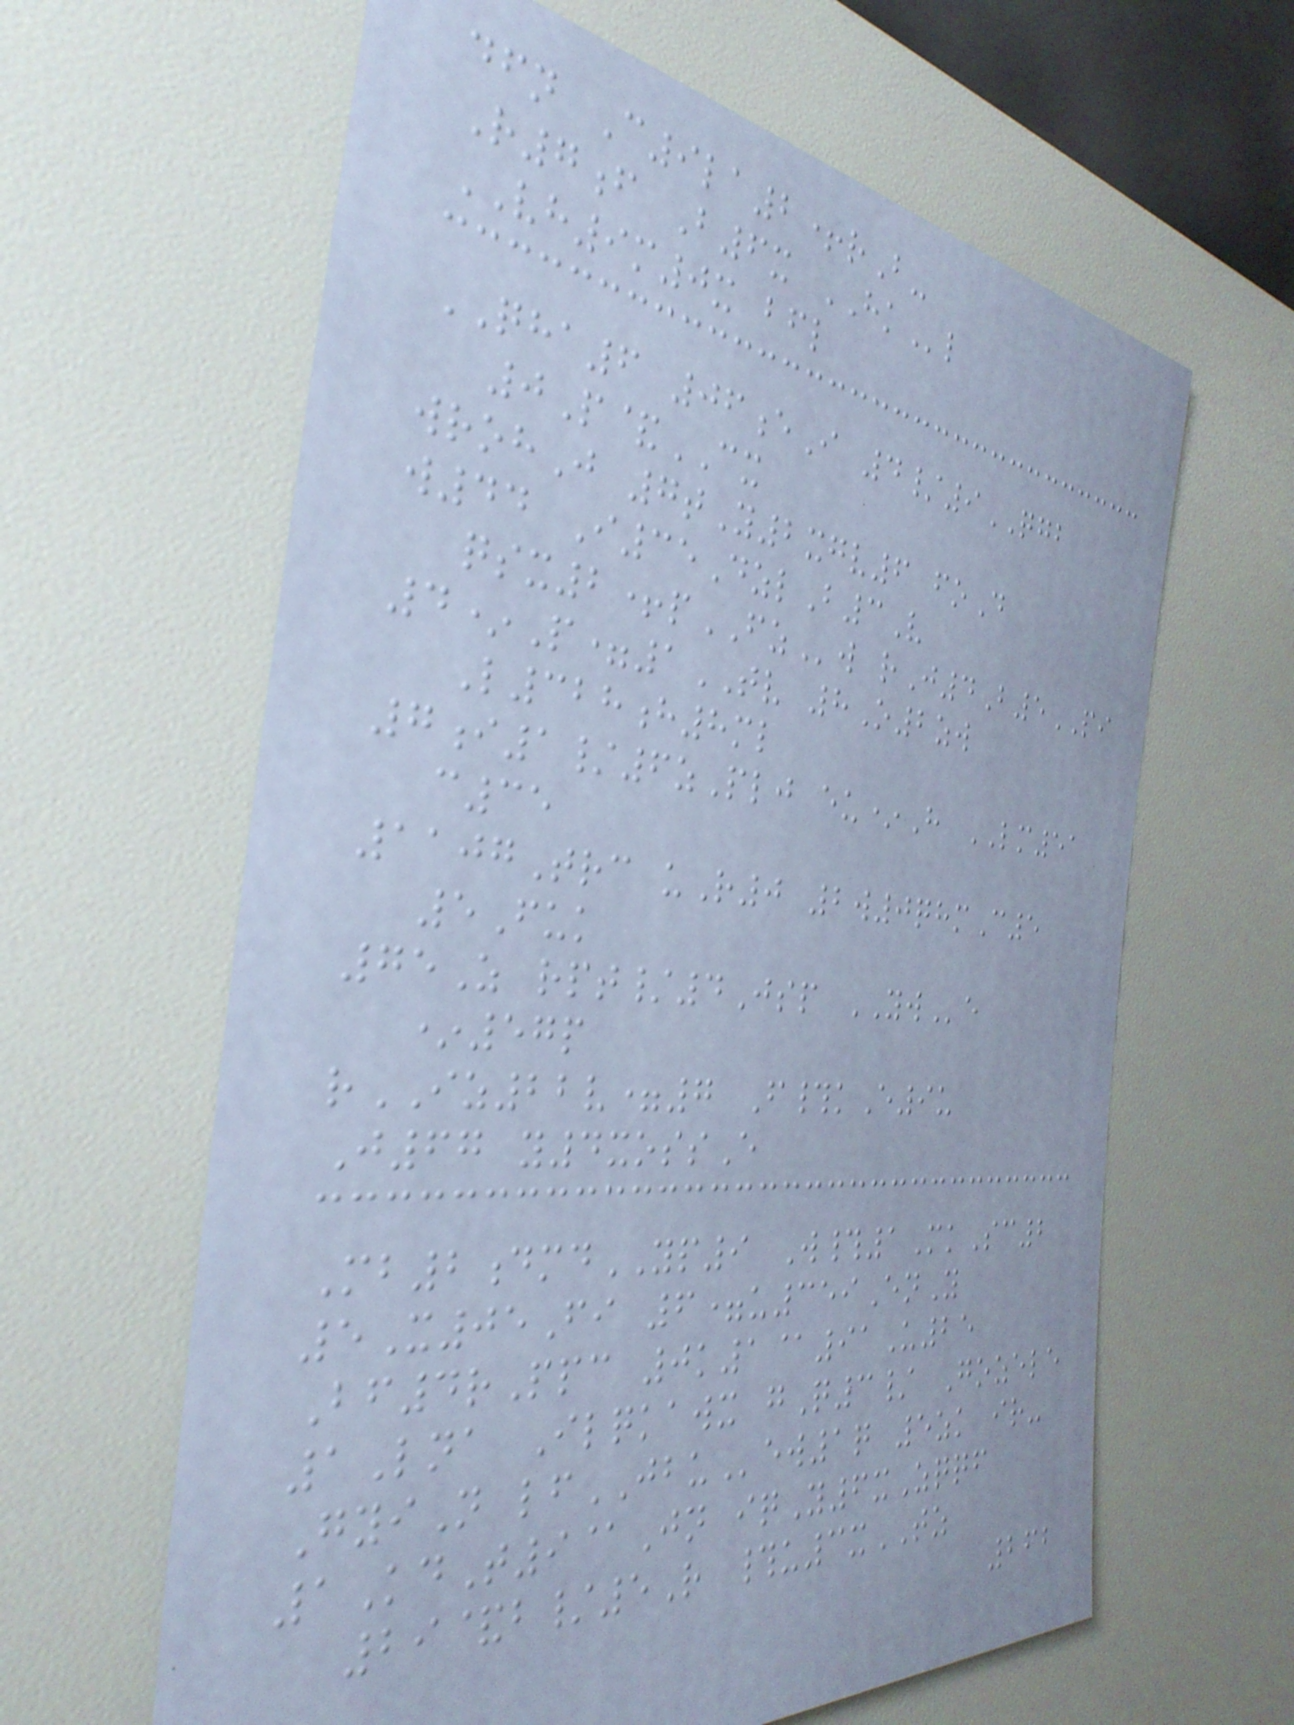dfn C9la2+rB-
R7f B6x HKl
VH9m0x bfl
QHA6 06eI 4/9QGB
0P&CX
wrohJ 7tY2xgv6 foD
w44 I35DzlB3V
qsx2+pFZw rJ4B5PI
4*P=1TV 8O2zw
L328h8ml
7i1/6zPlj eu*H LM51
c35
1107Trc uR0 2w0qhmC5
5Fuk
75Z rpt/4Jsp YWe
*57p
rIZ22v=7 F#kE9u
J67 y4xossE
Mb2dmdYP9 W#1MkSc2
5X05Fi 6=u359EnY
Bf4rPpc 0k1@91U25
1Lna Ilqkawx gQ3/ Gozele
GyiN lfJBUew1q 5zk ir-
1KdT9@Jn iqY6xZqqf
29&b/5R #u3xTZ
262
